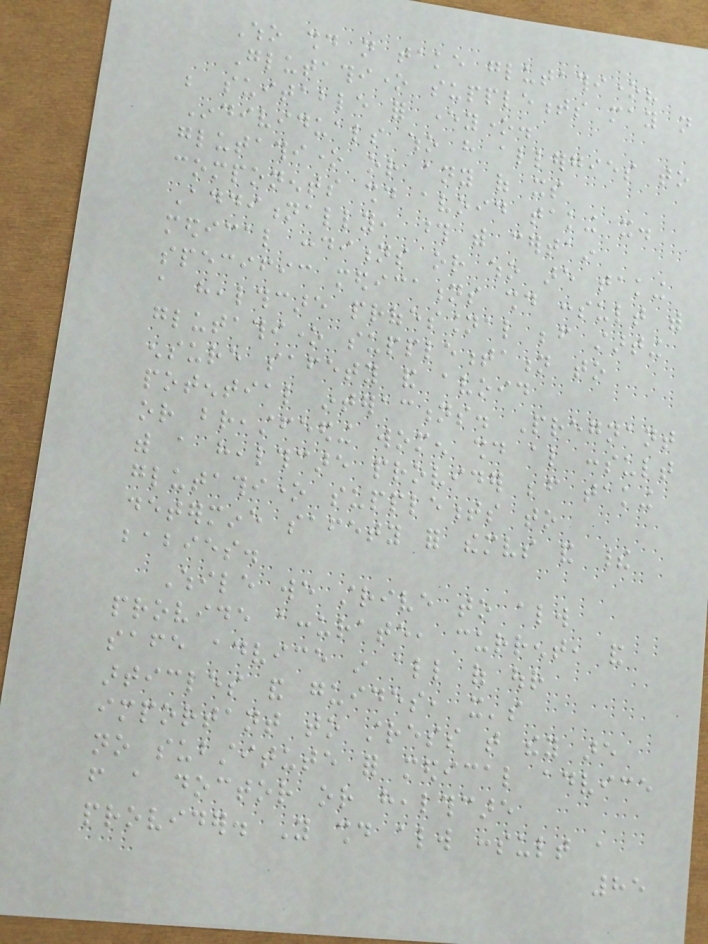Who should not take glutathione?
Glutathione supplements may not
be suitable for everyone.
Individuals who have allergies to
glutathione or any of its
components should avoid taking it.
Additionally, those with certain
medical conditions or who are taking
specific medications should consult with
a healthcare professional before starting
glutathione supplementation to
ensure safety and avoid
potential interactions. Pregnant
or breastfeeding women should also consult
with a healthcare provider before taking
glutathione supplements to
determine safety for themselves and their
babies.
While we strive to always
provide accurate, current, and
safe advice in all of our
articles and guides, it's
important to stress that they are
no substitute for medical advice
from a doctor or healthcare
provider. You should always consult a
85
